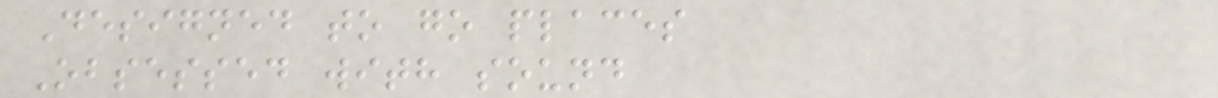Designed to go places
Obsessed with sound
